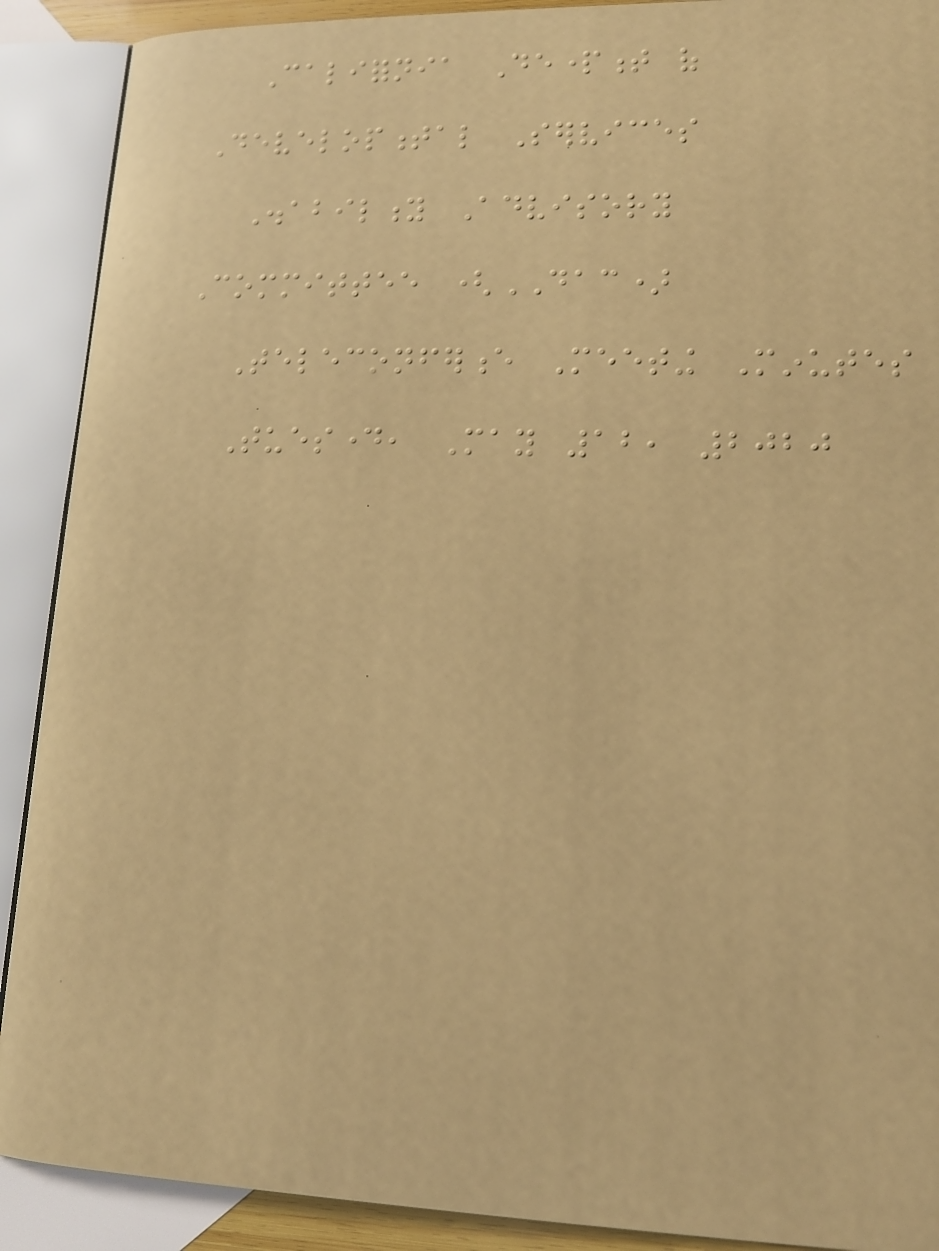California Department of
Developmental Services
Disability Advisory
Committee (DAC)
Teleconference Meeting Minutes
Tuesday, May 12, 2020
